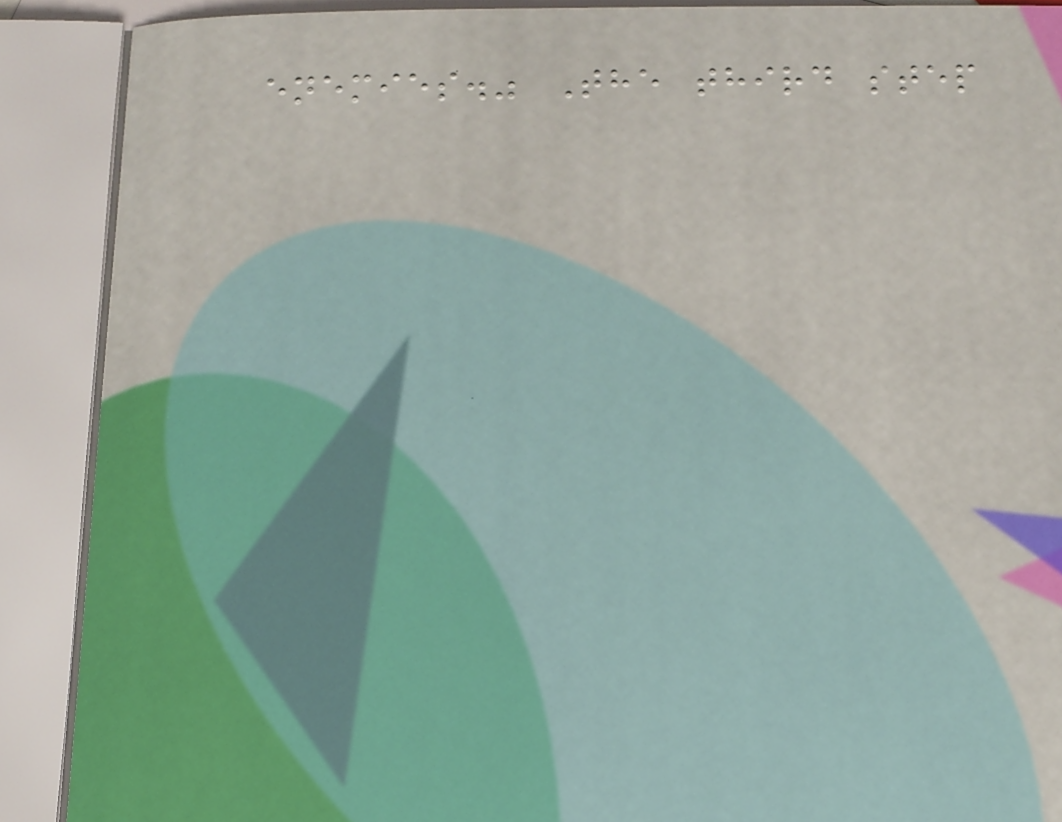enemies." The third step
